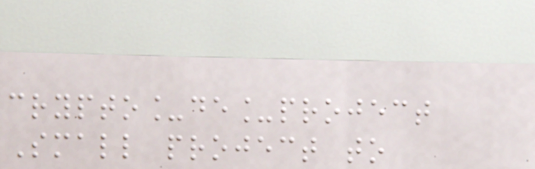crypto_de_project
Small project to
